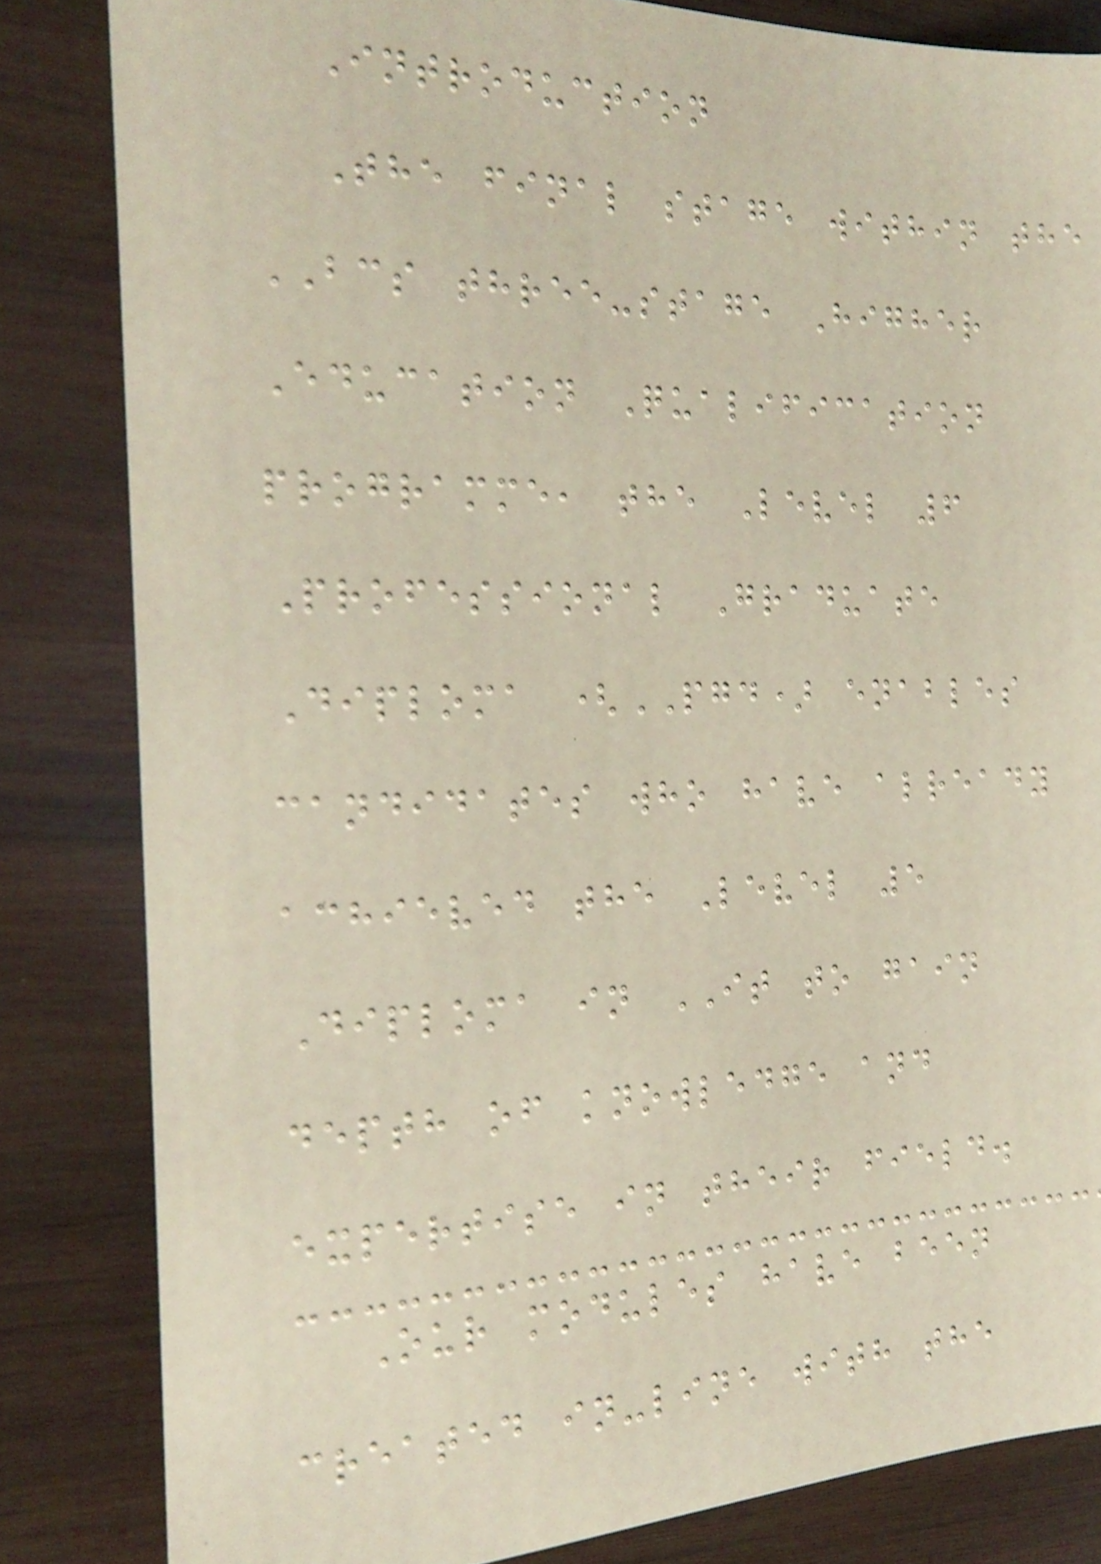Introduction
The final stage within the
BCS three-stage Higher
Education Qualification
programme, the Level 6
Professional Graduate
Diploma (PGD) enables
candidates who have already
achieved the Level 5
Diploma in IT to gain
depth of knowledge and
expertise in their field.
Our modules have been
created in-line with the
